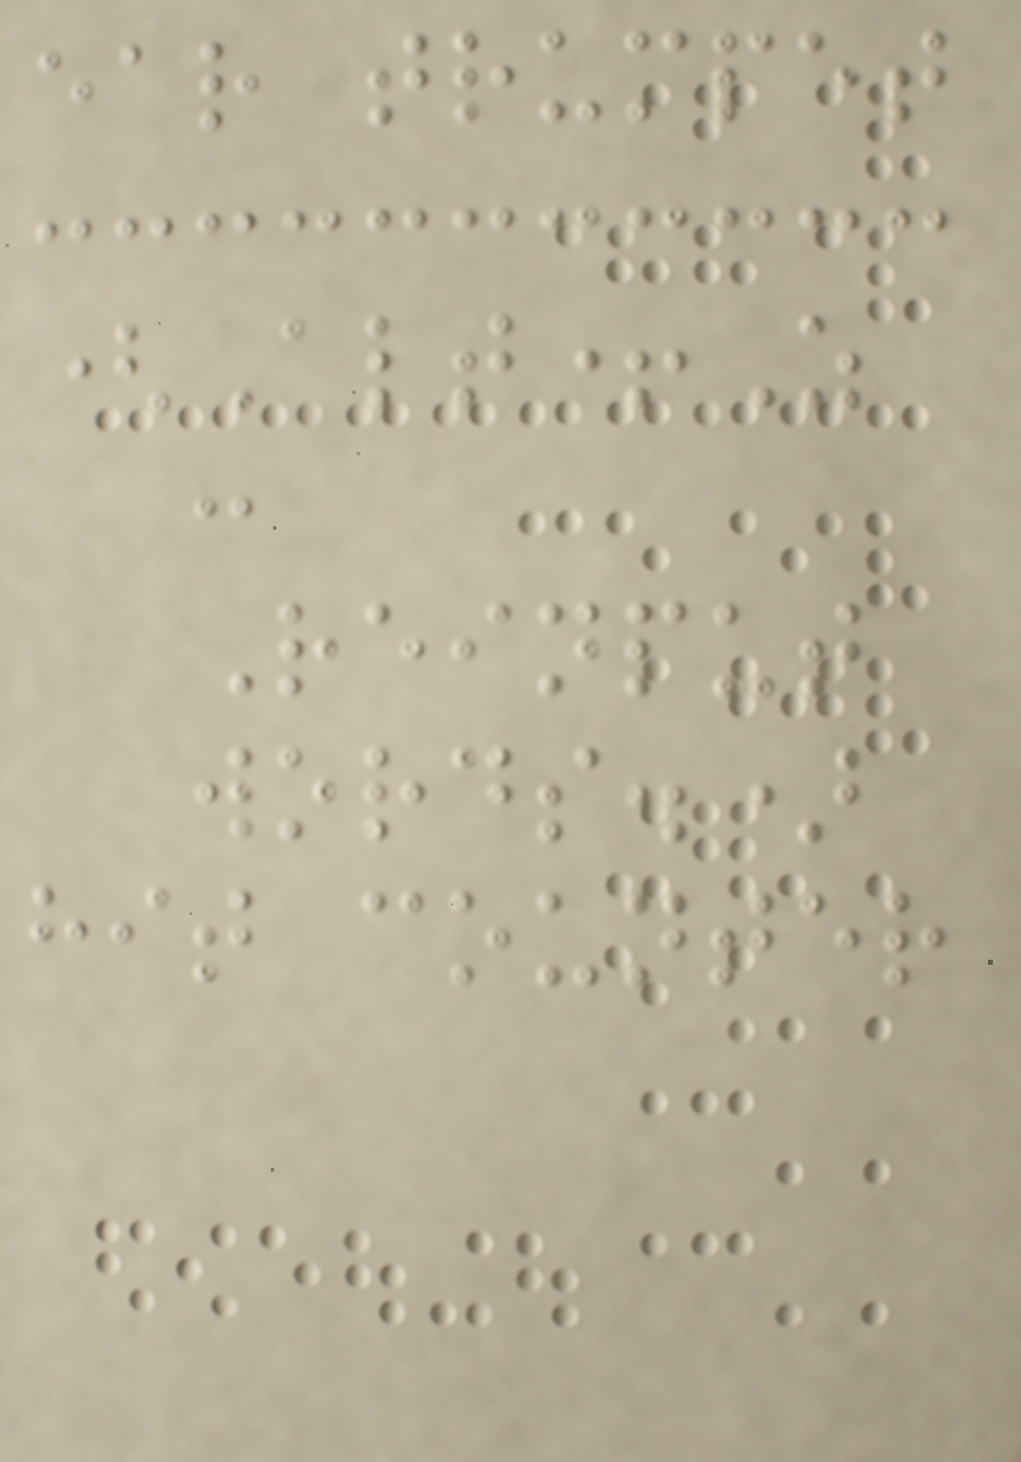ear trumpet
(Alt+Z
:
Reinput
words.)
hit counter
